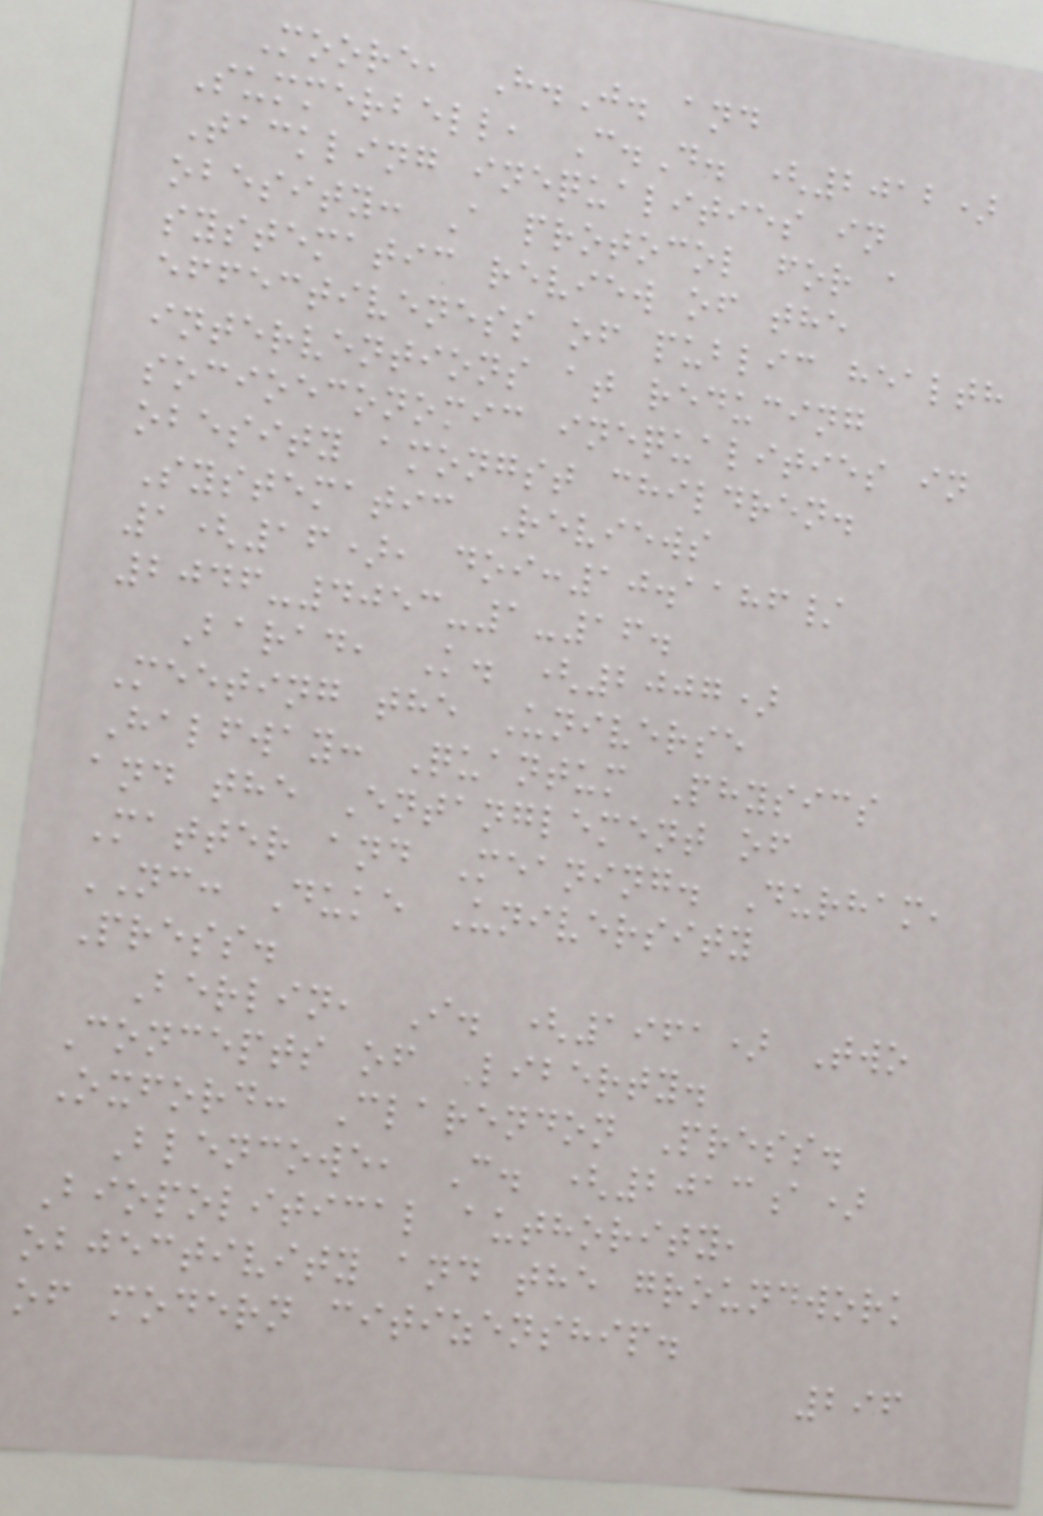Moore, H.J. and
Summerbell, C.D. (2012)
Tackling inequalities in
obesity: A protocol for a
systematic review of the
effectiveness of public health
interventions at reducing
socioeconomic inequalities in
obesity amongst children.
Systematic Reviews
1(16), doi:10.1186/
2046-4053-1-16.
Barad, K. (2007)
Meeting the Universe
Halfway: Quantum Physics
and the Entanglement of
Matter and Meaning. Durham,
NC: Duke University
Press.
Berlin, I. (1961) Two
Concepts of Liberty.
Oxford: Clarendon Press.
Blencowe, C. (2013a)
Biopolitical authority,
objectivity and the groundwork
of modern citizenship.
296
